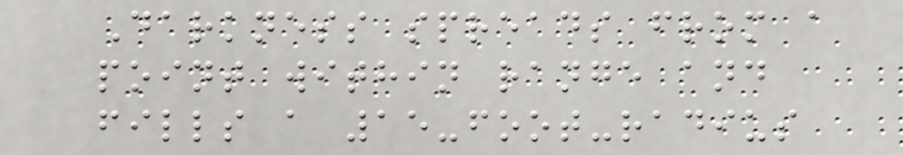Darkness spreads from a
point within range and
fills a 15-foot-radius
